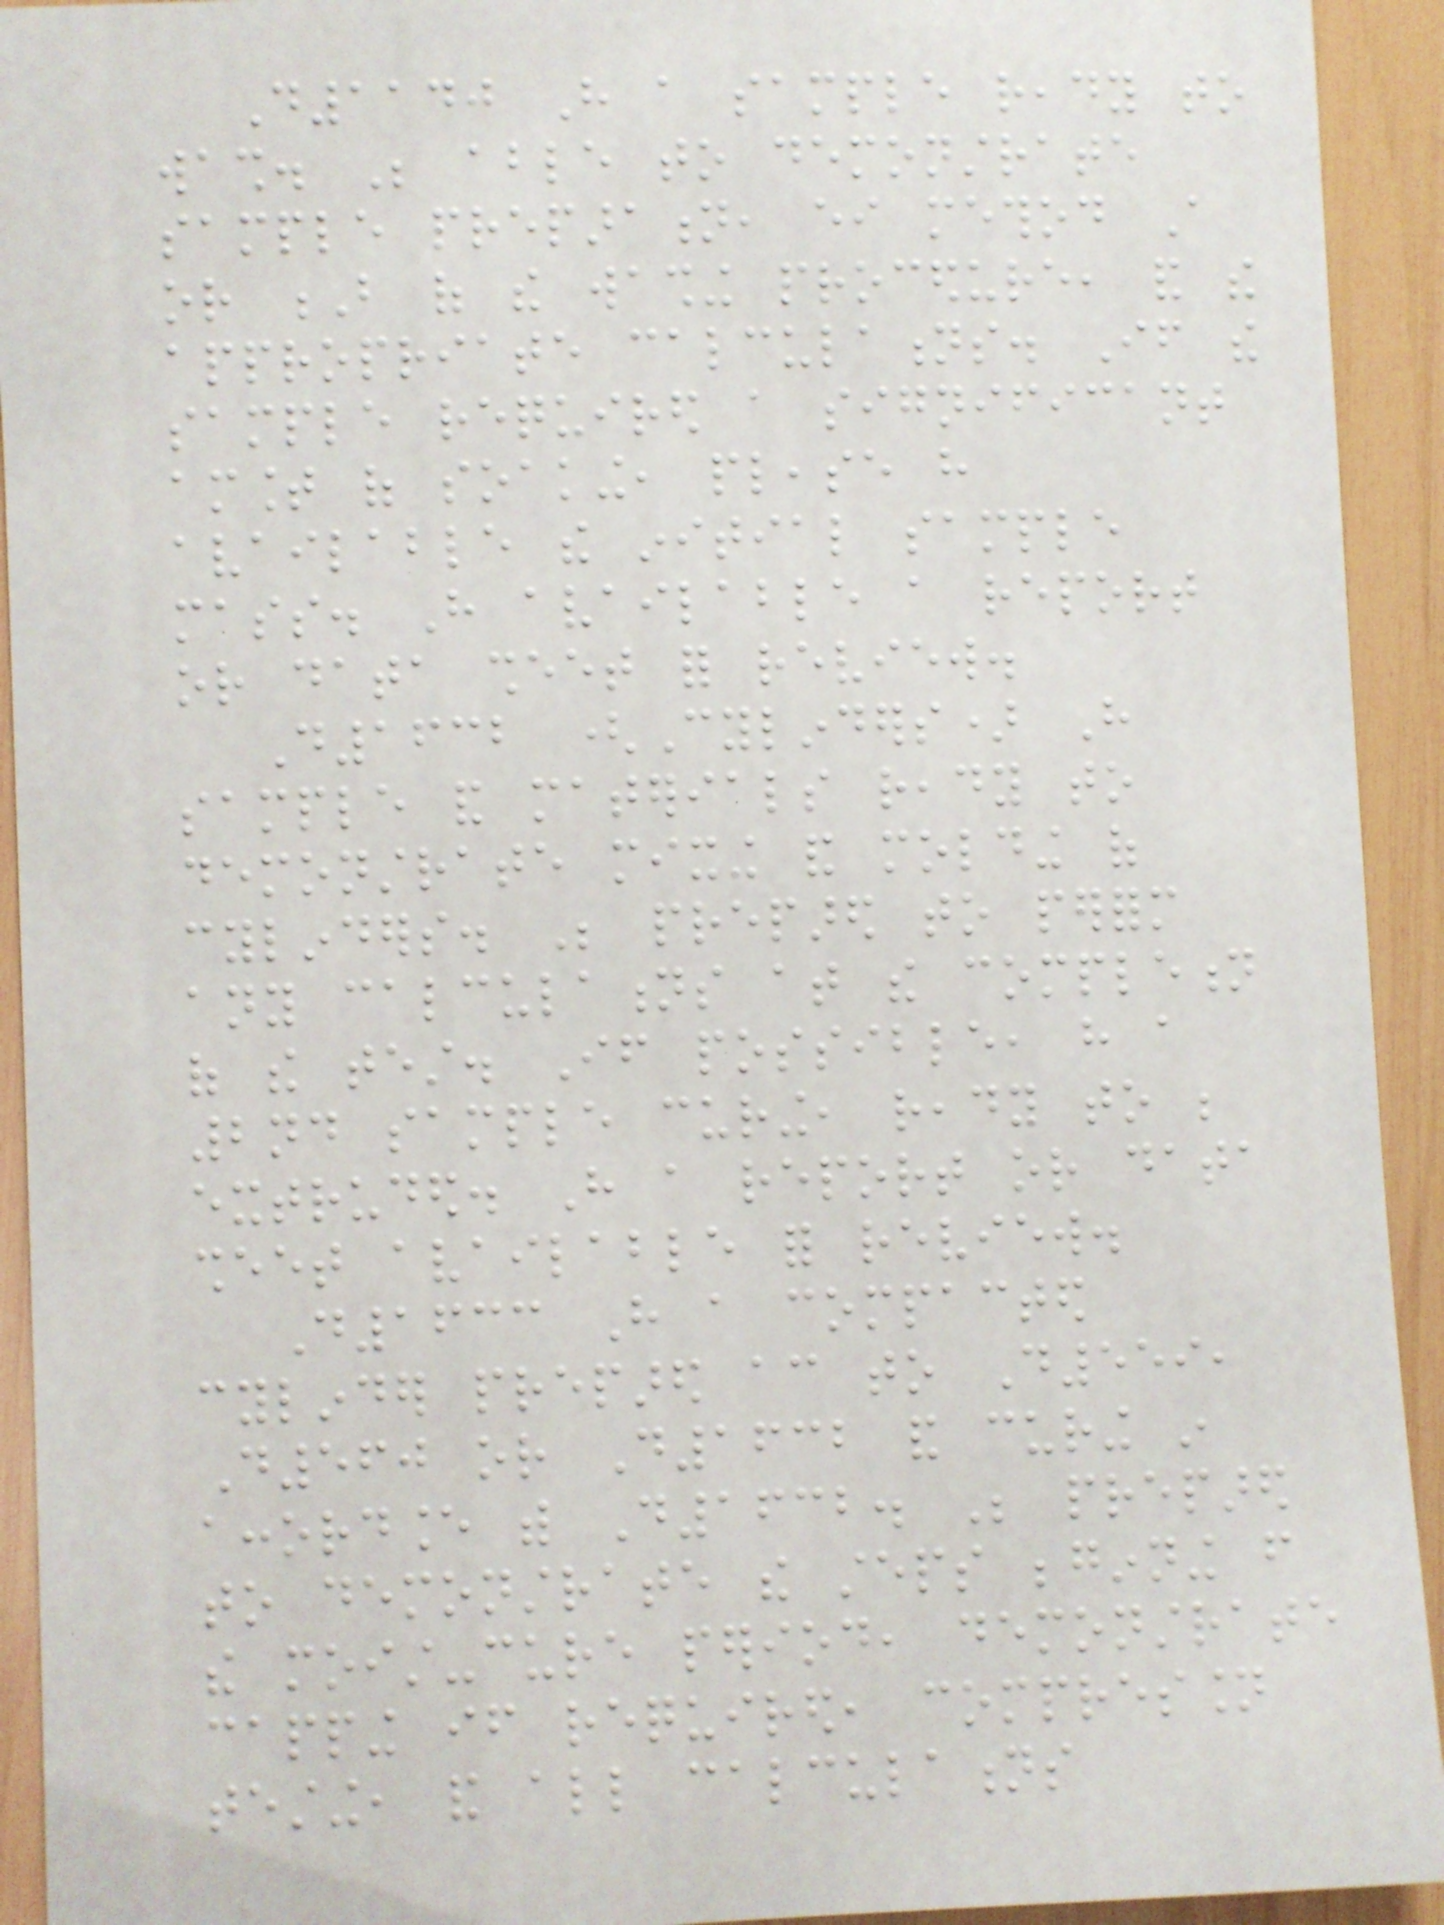D1140 Have a sample ready to
wash. Be able to demonstrate
sample preparation, either method A
or B of the washing procedure, and the
appropriate calculations. If the
sample required a significant
amount of soaking, please have
available the initial sample
mass. Have available a report
or data sheet for review.
D1632 (Cylinders) Have
sample and materials ready to
demonstrate mixing and molding of
cylinders. Be prepared to perform
any calculations at the completion
of the test. If possible, have a
2nd sample curing, ready to be
extruded. Have a report or data
sheet available for review.
D1633 Have a compacted
cylinder prepared according to D559,
D560 or D1632 and curing in
accordance with D1632. Be prepared
to demonstrate the steps beginning from
the moist-cure period, demonstrate
capping if required, compression
testing, and all calculations
